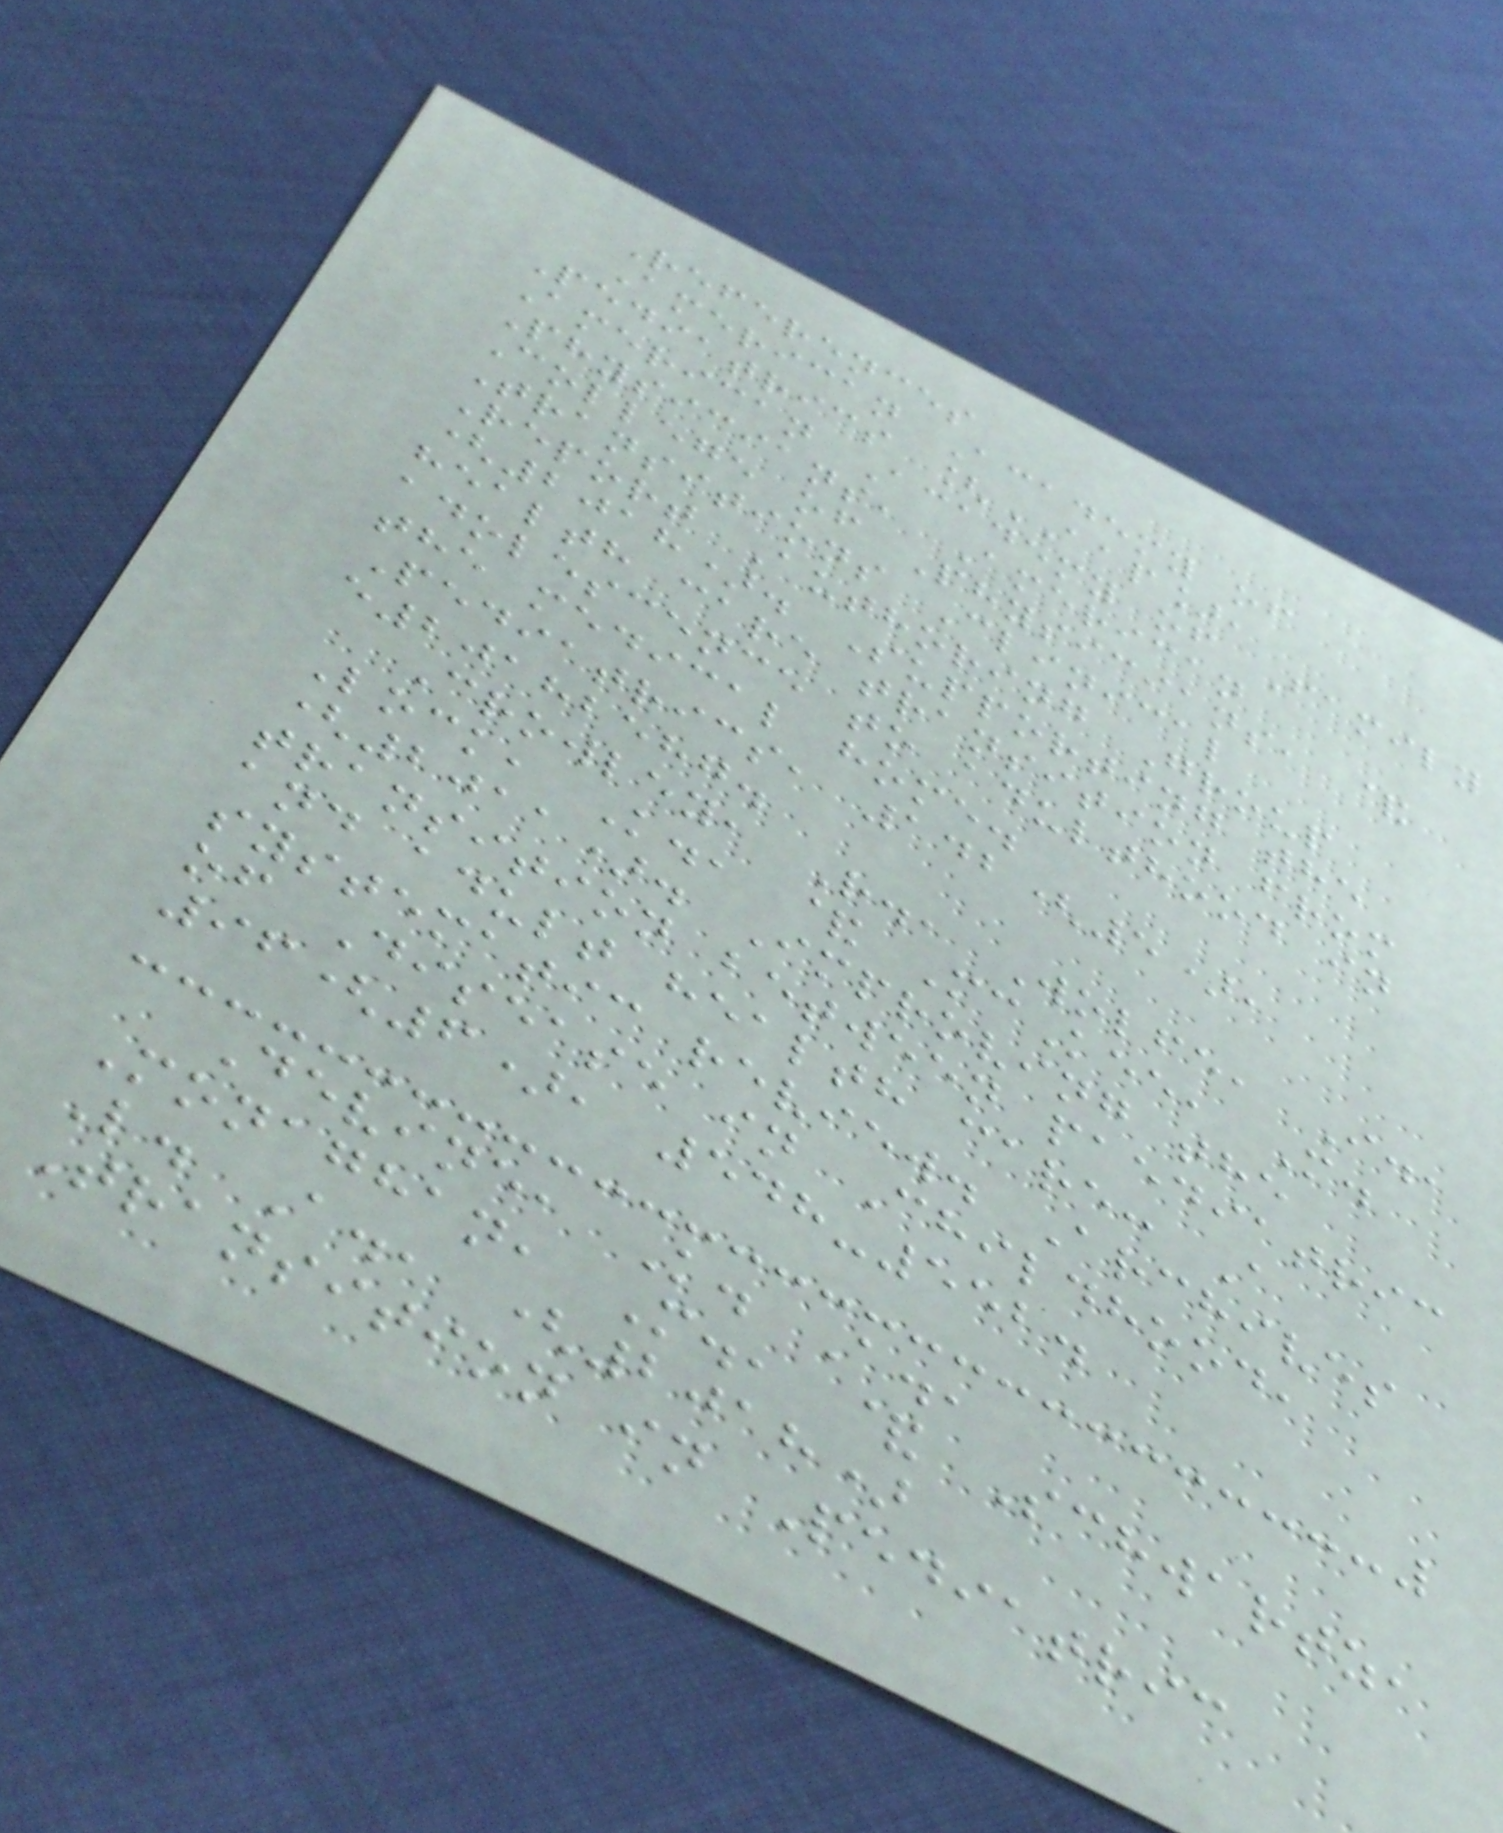References
American Academy of
Pediatrics [AAP],
American Academy of Family
Physicians, American
College of Physicians, &
Transitions Clinical
Report Authoring Group
(2018). Supporting the
health care transition from
adolescence to adulthood in
the medical home.
Pediatrics, 142(5),
e20182587.
Crowley, R., Wolfe, I.,
Lock, K., & McKee, M.
(2011). Improving the
transition between paediatric
and adult health care: A
systematic review. Archives
of Disease in Childhood,
96(6), 548-552.
Devine, K. A.,
Monaghan, M., & Schwartz,
L. A., (2018)
Transition in Pediatric
